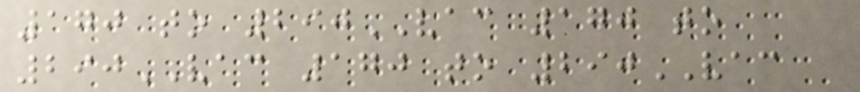170 to 290VAC 170 to
290VAC 170 to 290VAC
